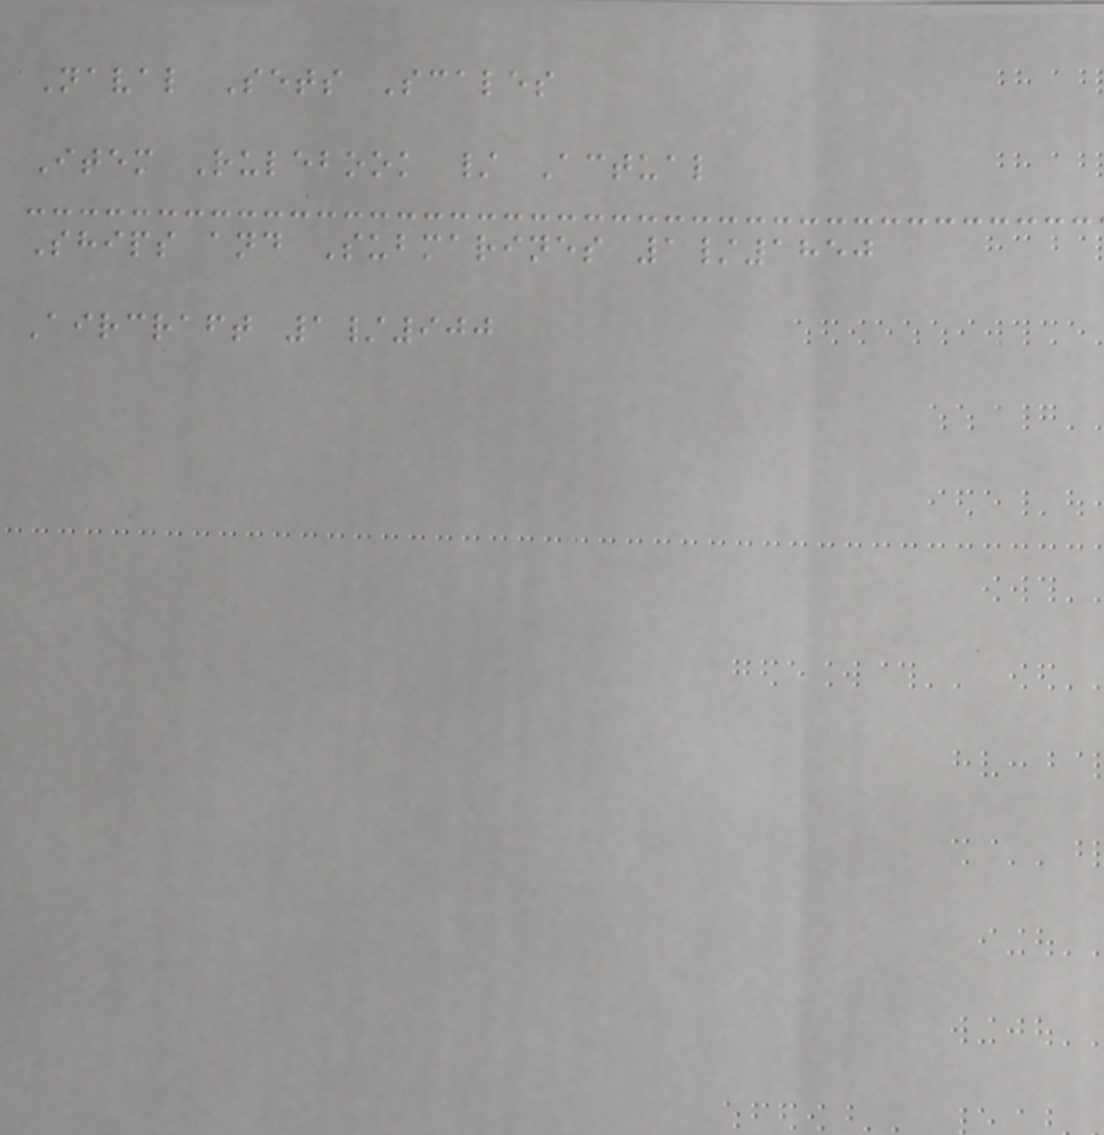Naval Sets Scales
Item Rulebook / Actual
Ships and Submarines 1/1850
Aircraft 1/900
